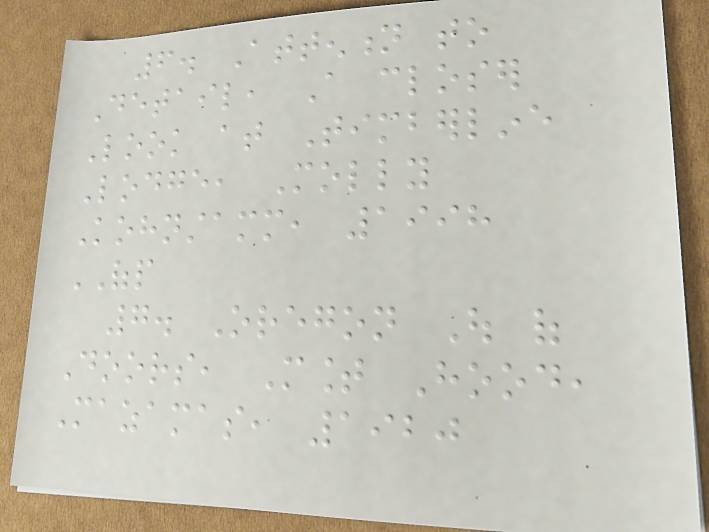6. Attention to
Detail, A closer
Look at Timberline
Lodge, Molly
Kohnstamm, 1998
OFP
7. Oregon Out of
Doors, Mount Hood,
Mazamas, 1920
